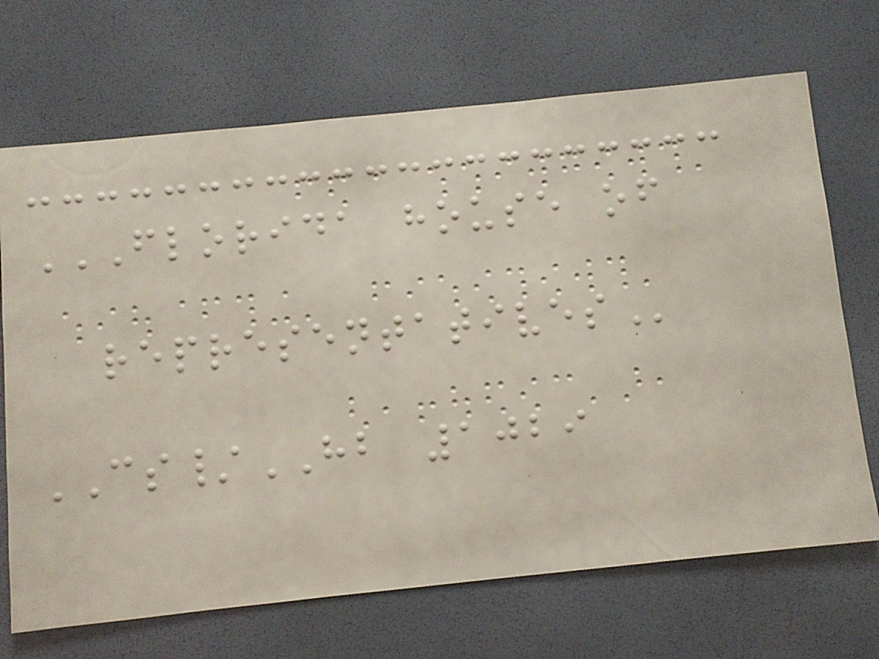FLORIDA HOUSE OF
REPRESENTATIVES
CS/HB 1029
